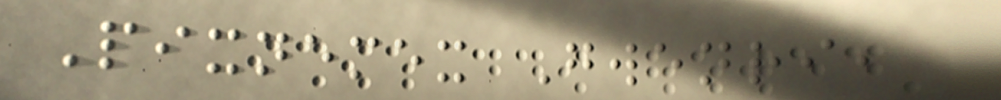Pixnemex Gwenri,
